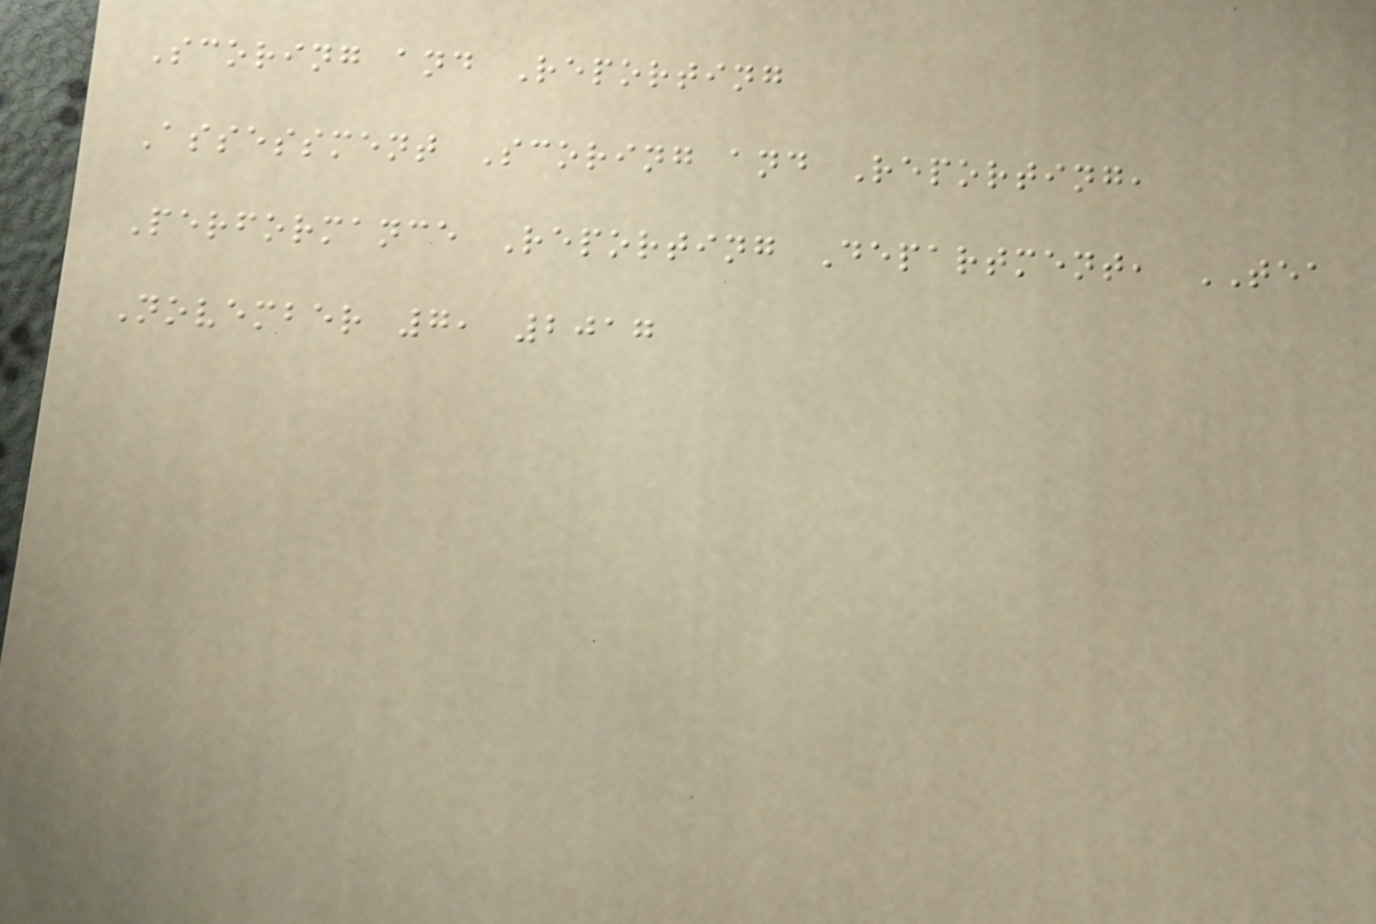Scoring and Reporting
Assessment Scoring and Reporting,
Performance Reporting Department, TEA
November 7, 2017
